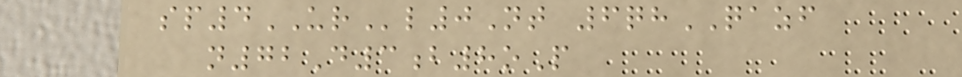sp4URl0Nt 6qhQAZF
n72D3b8oP
